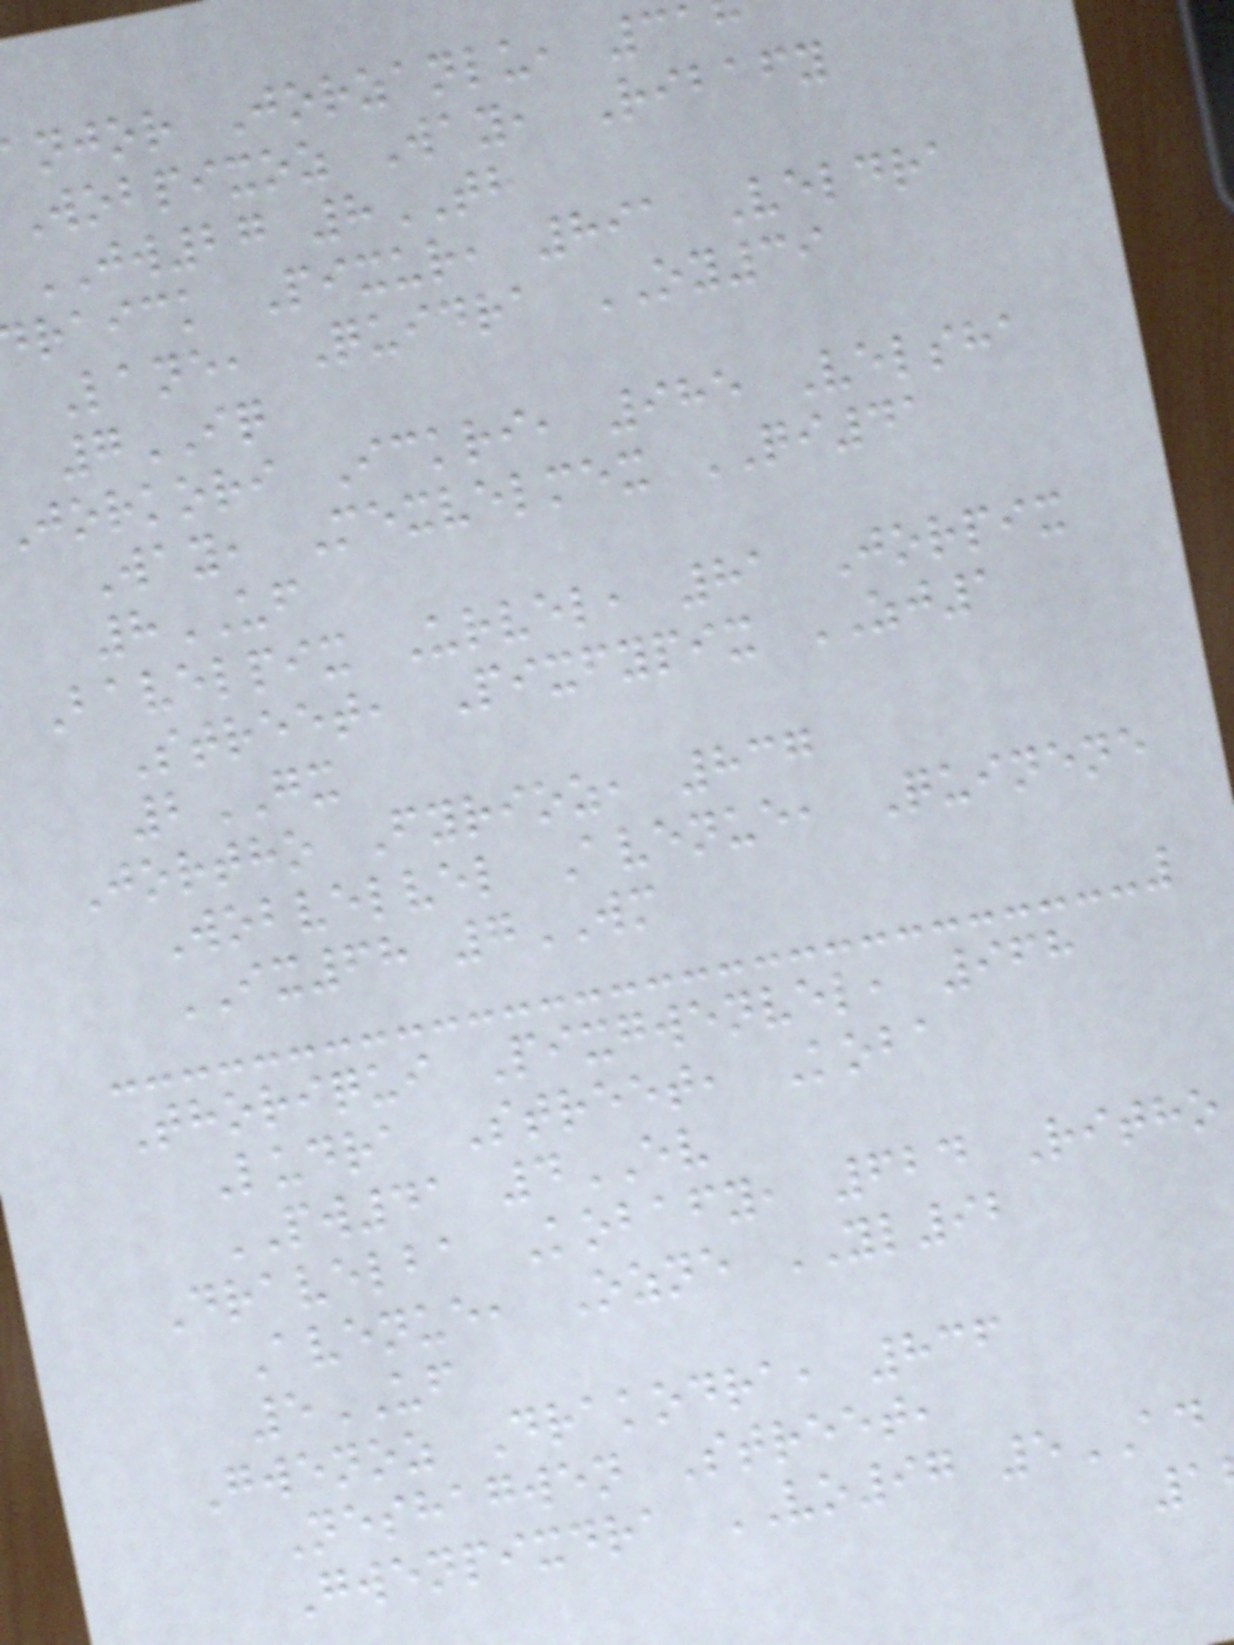njor Jorzanlu, 31
Wobpixoz Way, Ribafy
JW27 8TH
raick Pixur, 891 Veldra
Lane, Quidra OY39
7IQ
jorkori Ickri, 985 Velsha
Way, Mexvelmex QI41
8UF
Bavelpix Urvel, 81 Jorpix
Street, Pixfypix ZJ1
2GX
Jortho Fyrioz, 837
Wobvelvel Avenue, Quinene
IX68 7WM
Thoriqui Pixgwenvel, 968
Ludra Street, Koba
PW41 4EV
Dravelba Kobafy, 624 Ritho
Avenue, Ozne YL92
5UF
Gwenoz Drakodra, 836
Neshagwen Street,
Gwenpixdra VO97 5AD
